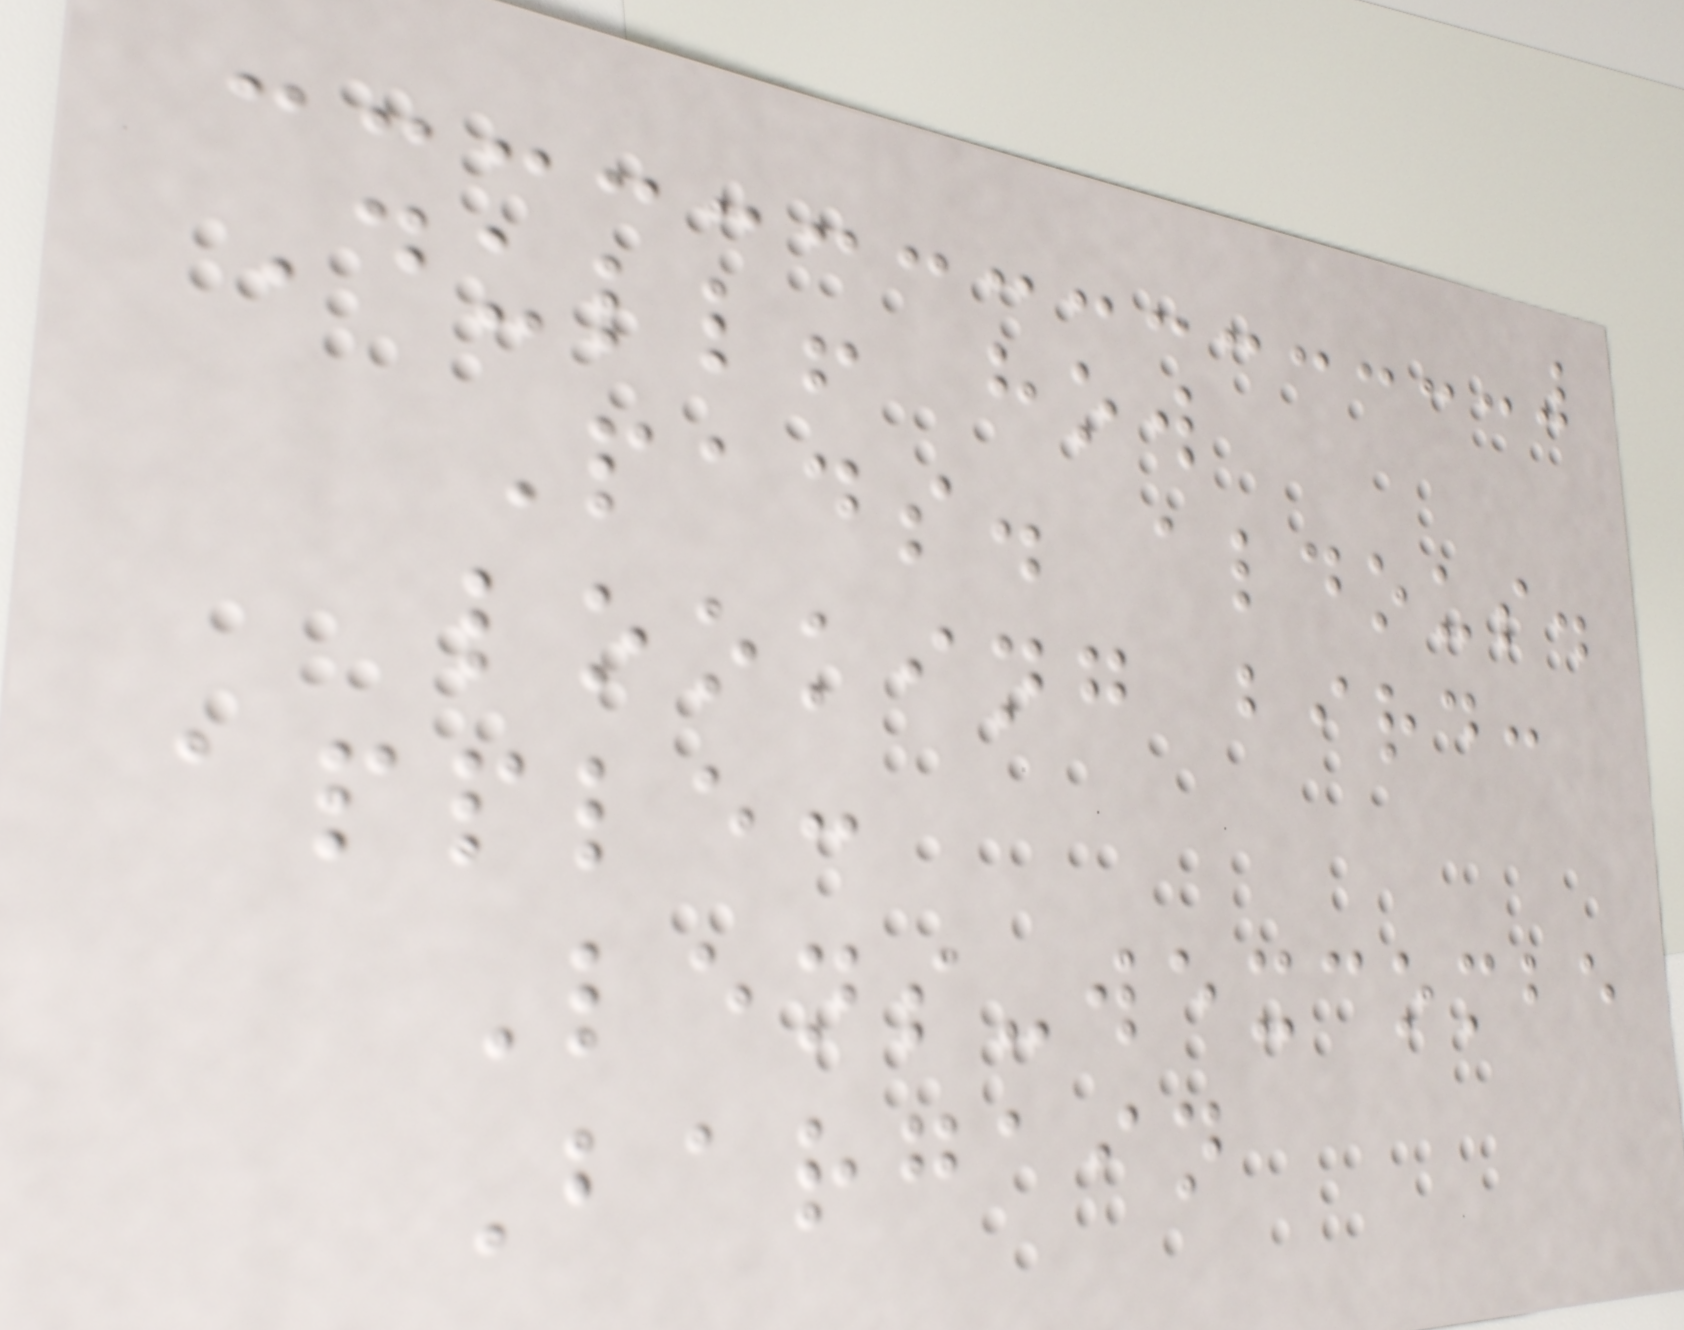Dull! how
Pads. aldous.
looking bird:
apple:
Lens-wexcombe
Bargain
